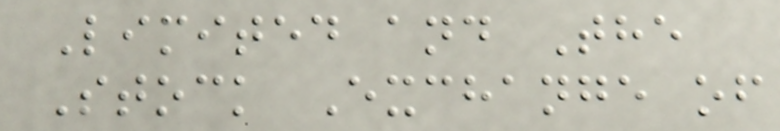Limited and The
Stock Exchange of
